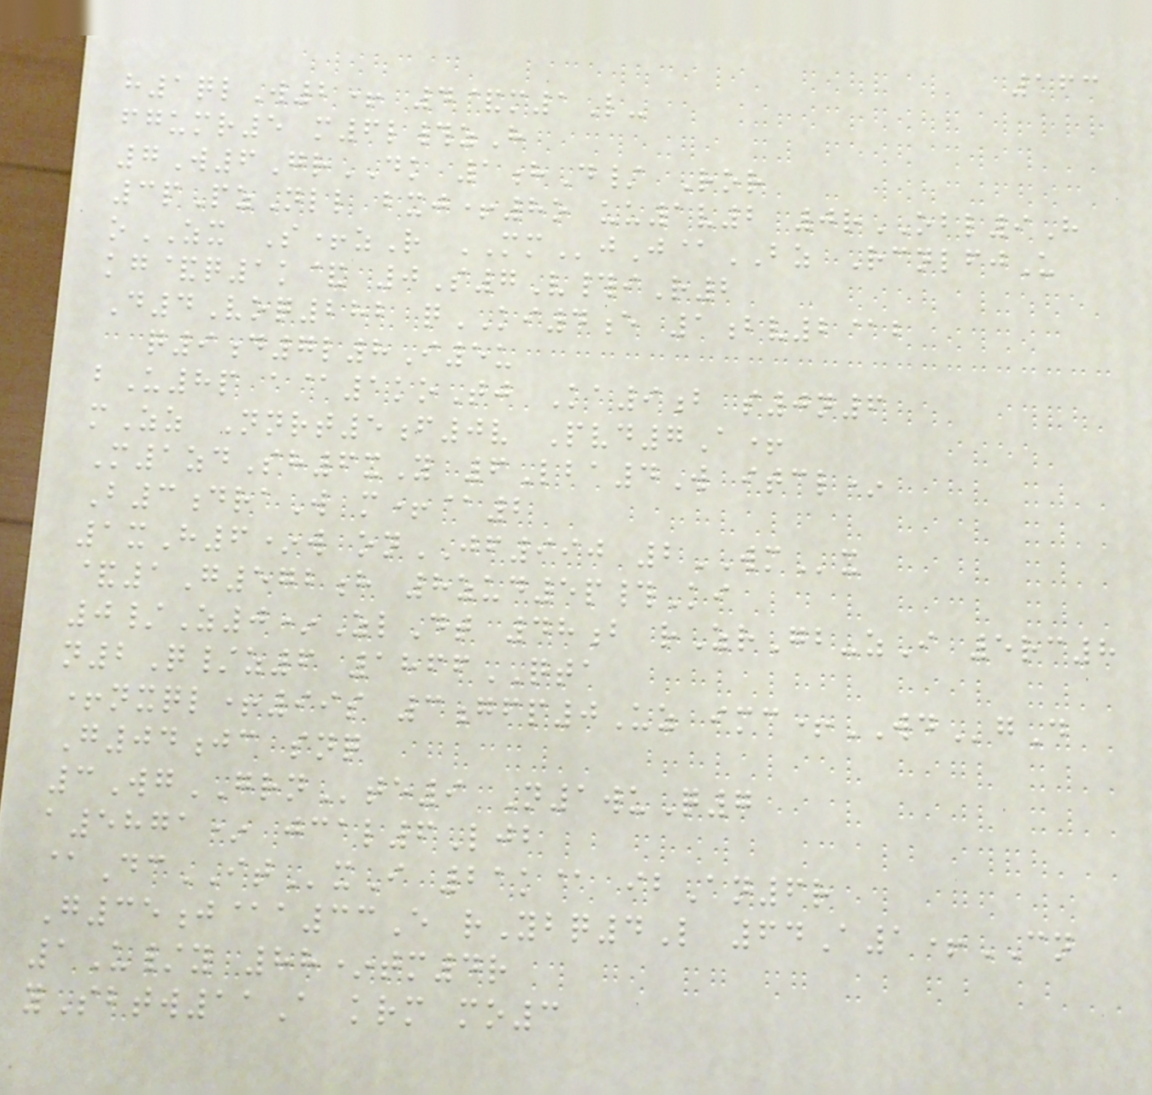163
h1qlW2+ 4&m1L-
fgumr5 m6l#zH
7W6GrDK 1hD/ Ror
3pPzNll bxj+8o uu1v2 0rOBL9H
oZX S+zR MMjJ@BZ RcnlfjU
kg&q1k& 0S7V#iR2
D4Voq282 qKI4e 1bv2@b
q9d7l8I5u
bU8p a@1koTj Ka9b s0n6
mZz Nnrt5f0v Pvd7A+
M1zdSh6xY 6Lba4W itcl*
B3draW m+@2
1xH6*w onJF990 2WMx
&1G572h 8zud5p#Ki
0/Z0*ZlDt 48b rZrGb-zI 5rc8
n2Q/z6 1866QTA
+nxql+99s 3gfp0Uz imc+WDgD
G04jc snq
3WgGRNte9 N1wuQ7
a5871* jcal6Ljb
@DcITxI 21k@ ibAn6r
G35j@a33E rYbq4L 64A1+CN
1U/y 88*tm4r
ySbtw11A krm mo3
